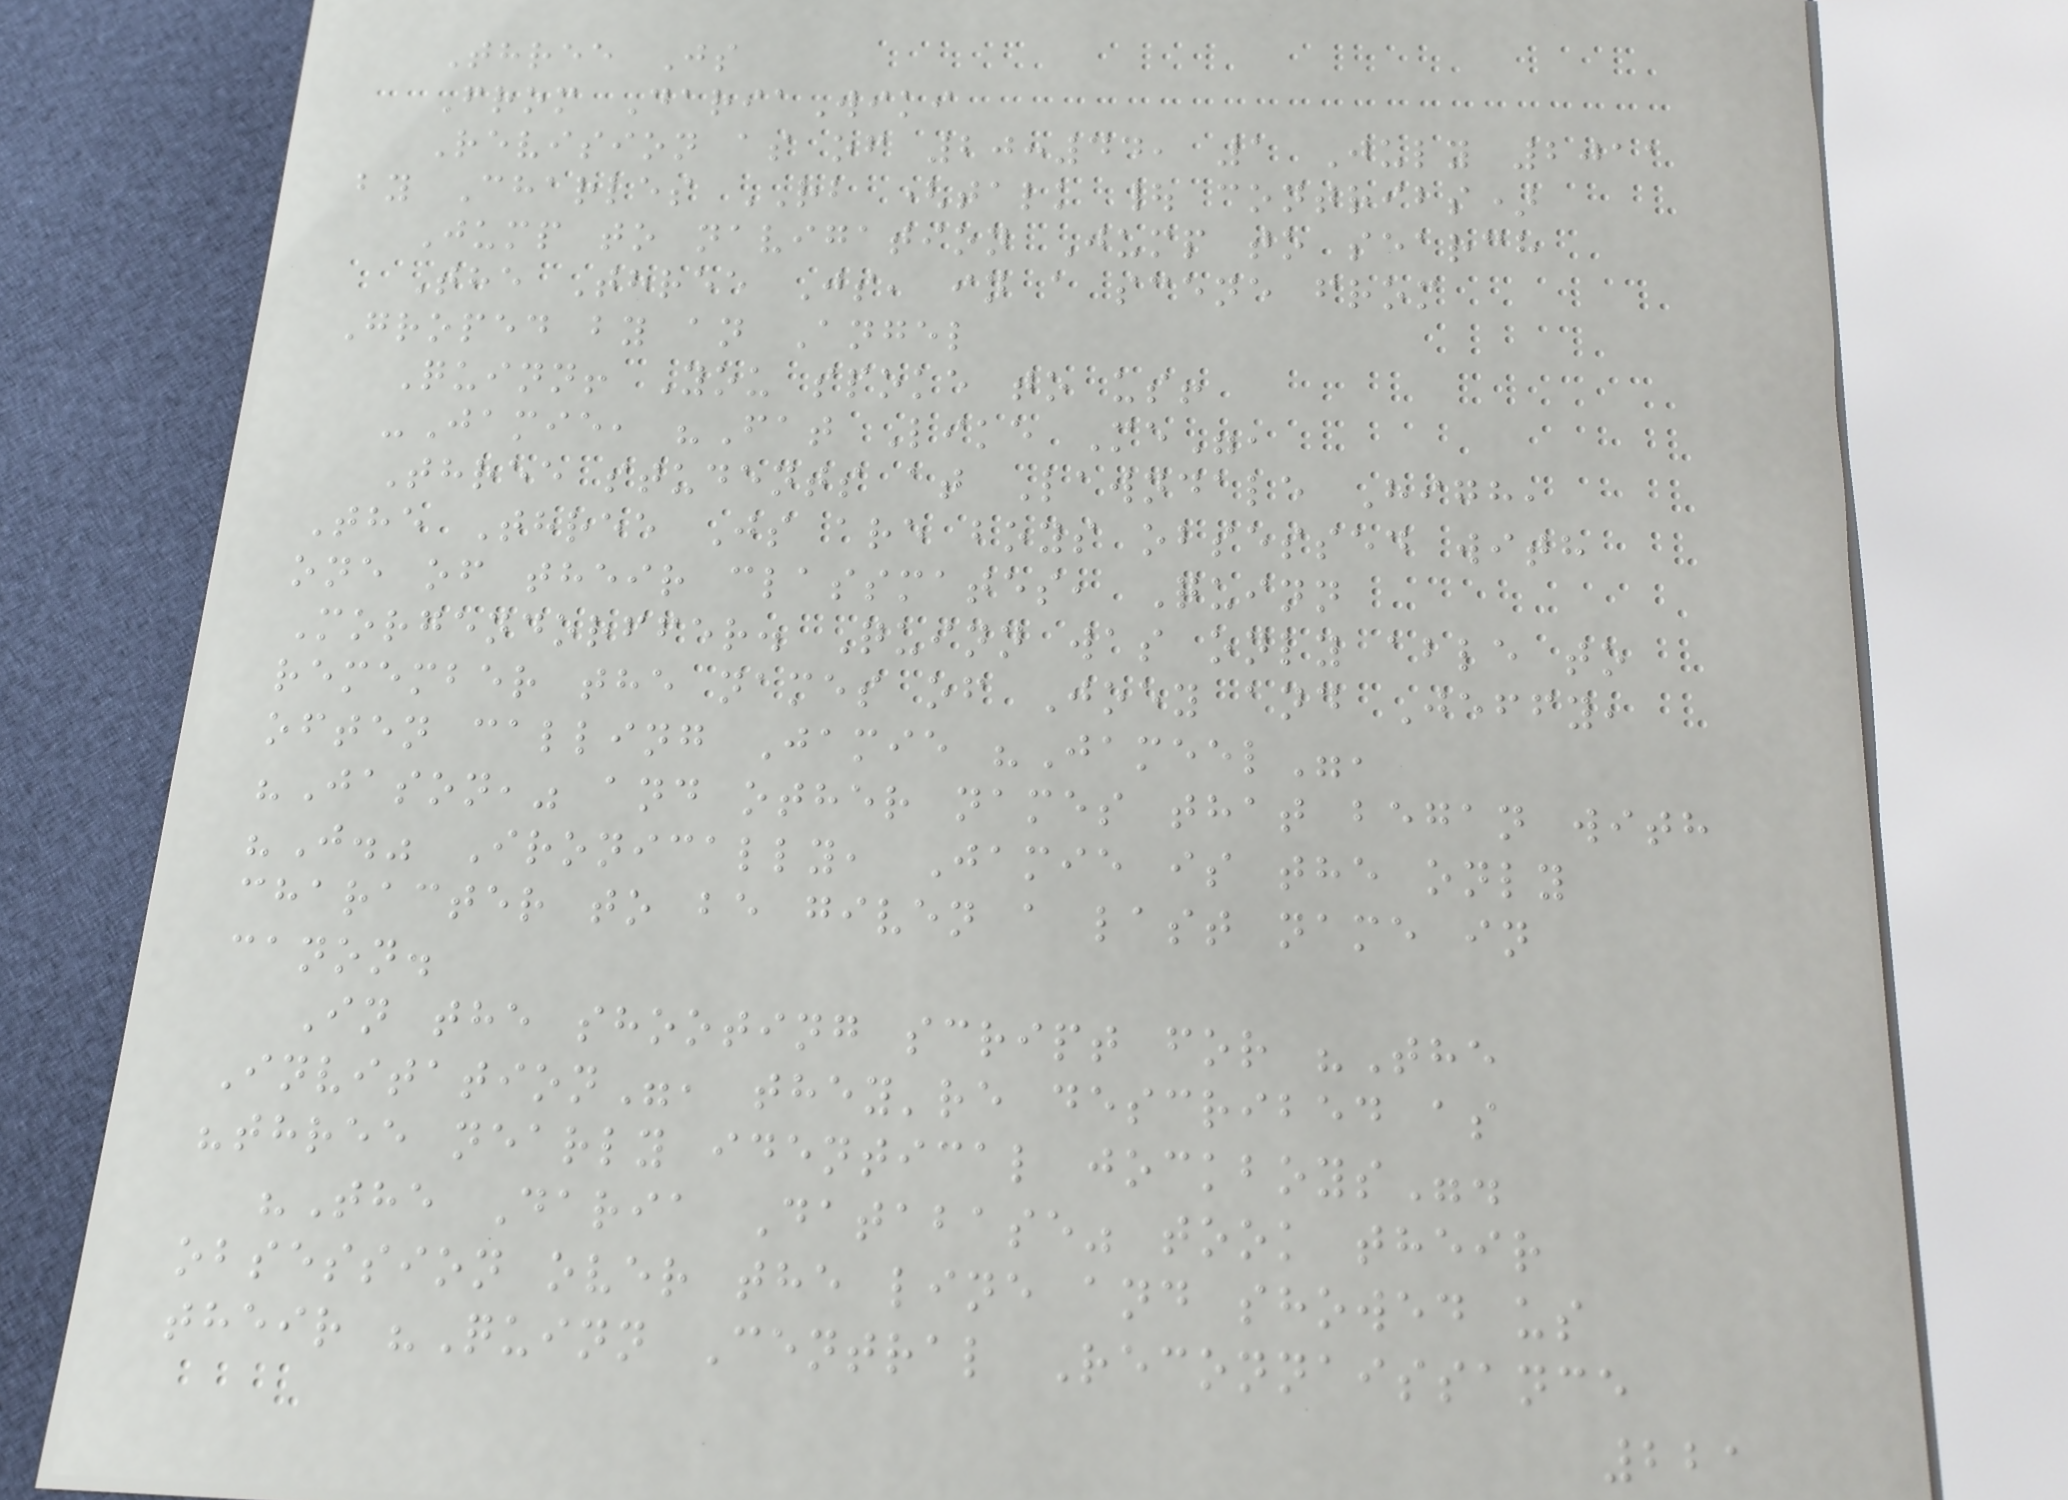Three Js
From DariaWiki
Revision as of 20:44, 1 July 2011
by Charles RB (talk | contribs)
Jump to navigation Jump to search
The Three Js, in a scene from
Groped by an Angel
Quinn! You spoke to us!
-Jamie, "Fat Like Me",
Three students at Lawndale High,
The Three Js are boys obsessed with
one of their classmates, Quinn
Morgendorffer. Quinn was only able to
remember the names of Joey and Jeffy,
often calling Jamie "Jameel",
"Jason," and other names that began with
"J." Ironically, Jamie is the only
character to be given a last name in
canon.
In the shooting script for "The
Invitation", they're described as
"three nearly identical jockboys".
"The Daria Database" took their
obsession over the line and showed us
their "Quinn Central Reconnaissance
221
